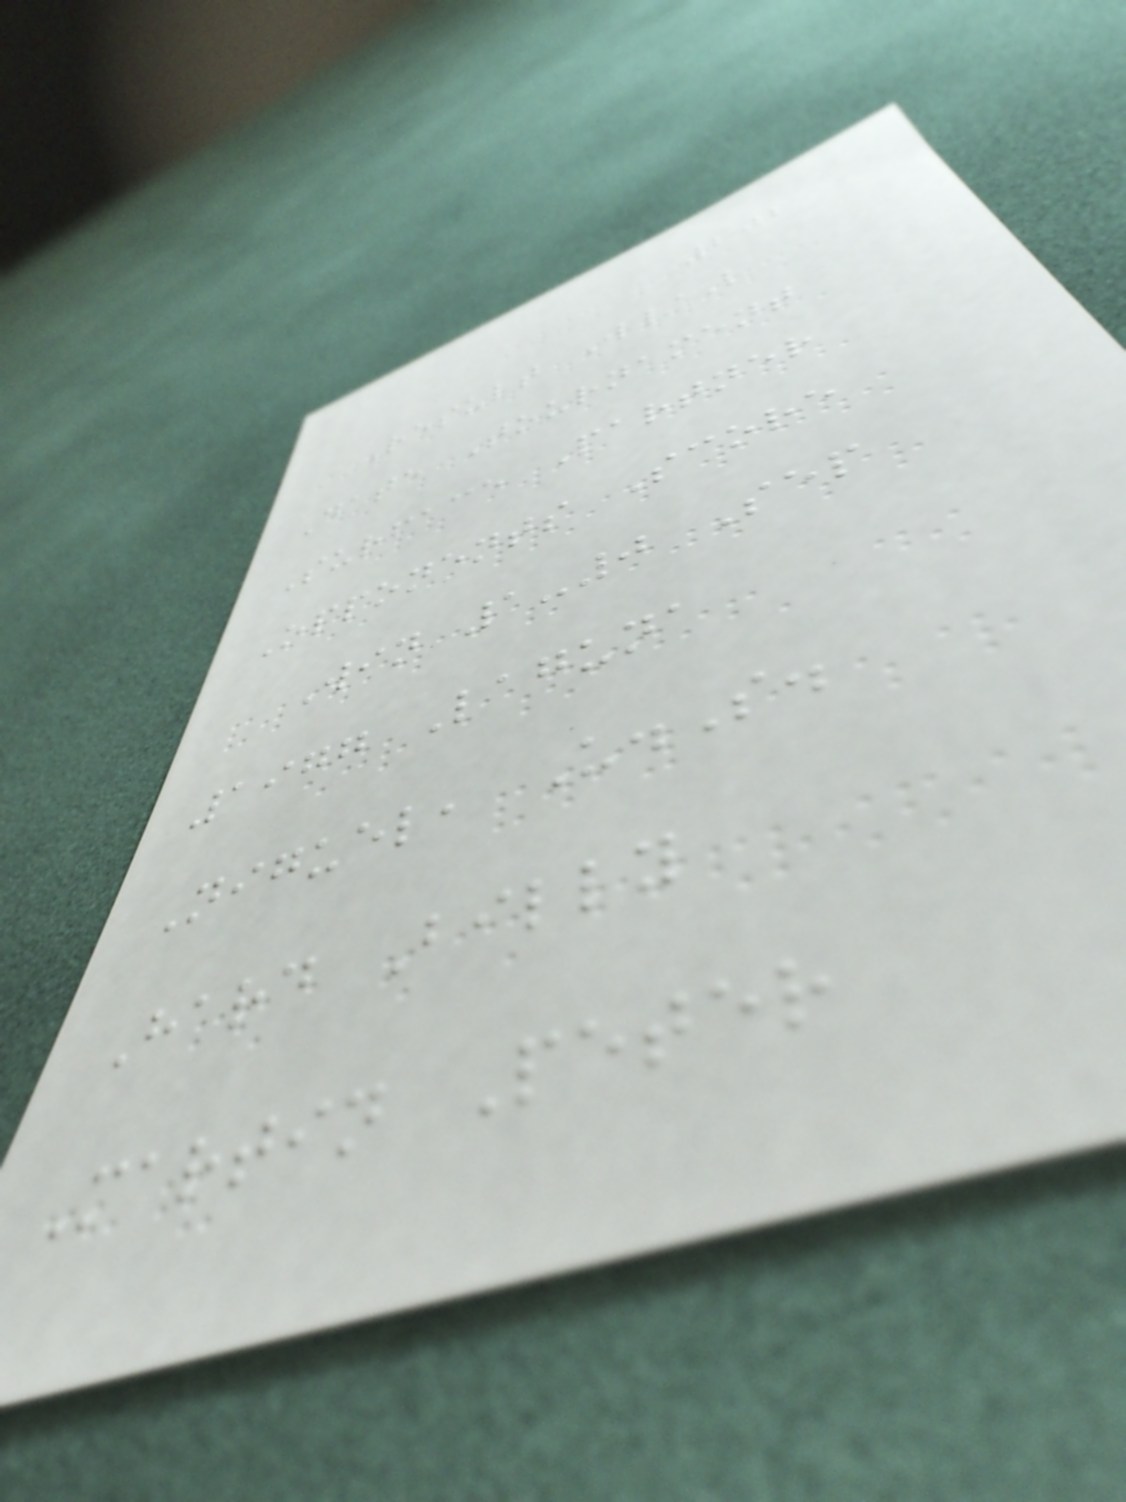202
Result W/L
Date Tournament
Surface Partner
Opponents Score
Win 1-0 Sep
1977 Laguna
Niguel, U.S.
Hard Billy
Martin Peter
